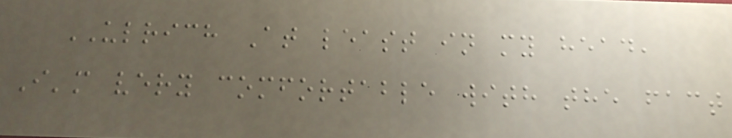ULRICH At least in my head,
I'm very comfortable with the fact
